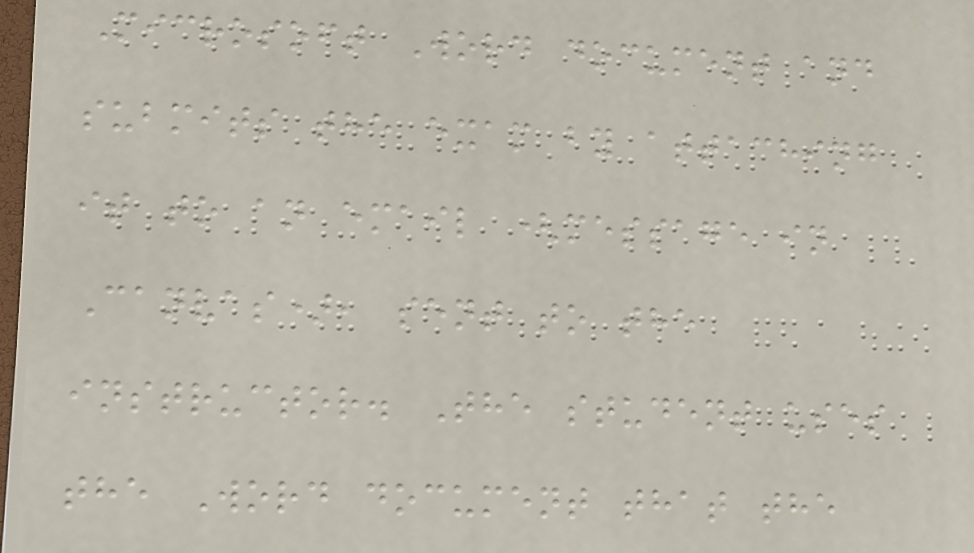Microsoft Word document and
submits the exam by attaching
it to an email (message in
Canvas), sent to the
instructor. The student uses
the Word document that the
